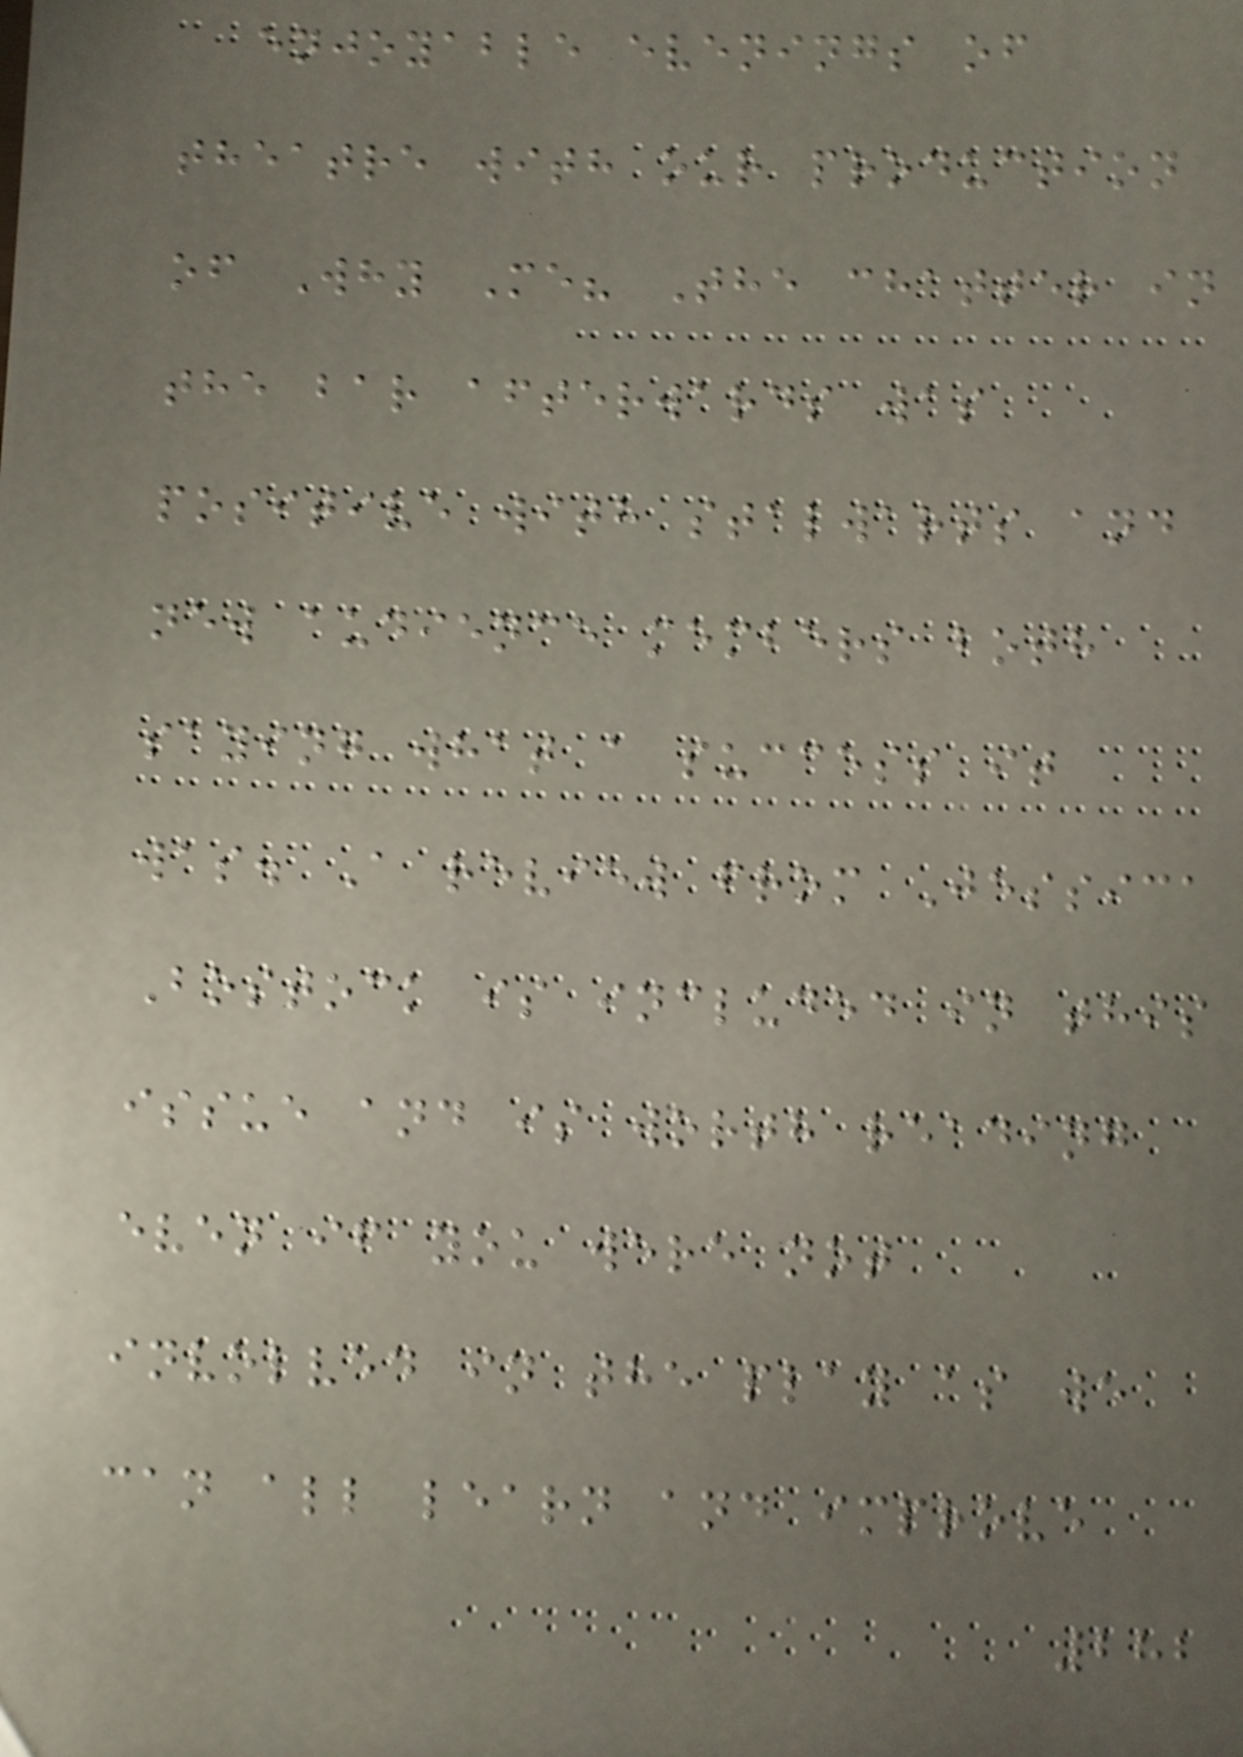enjoyable evenings of
theatre with our production
of Why Me? The chatter in
the bar afterwards was
positive with stalwarts and
new audience members both
saying what a success it
was. A review from Jessica
Bostock is included in this
issue and is worth reading
even if you were not
involved in the play as we
can all learn and improve
282
